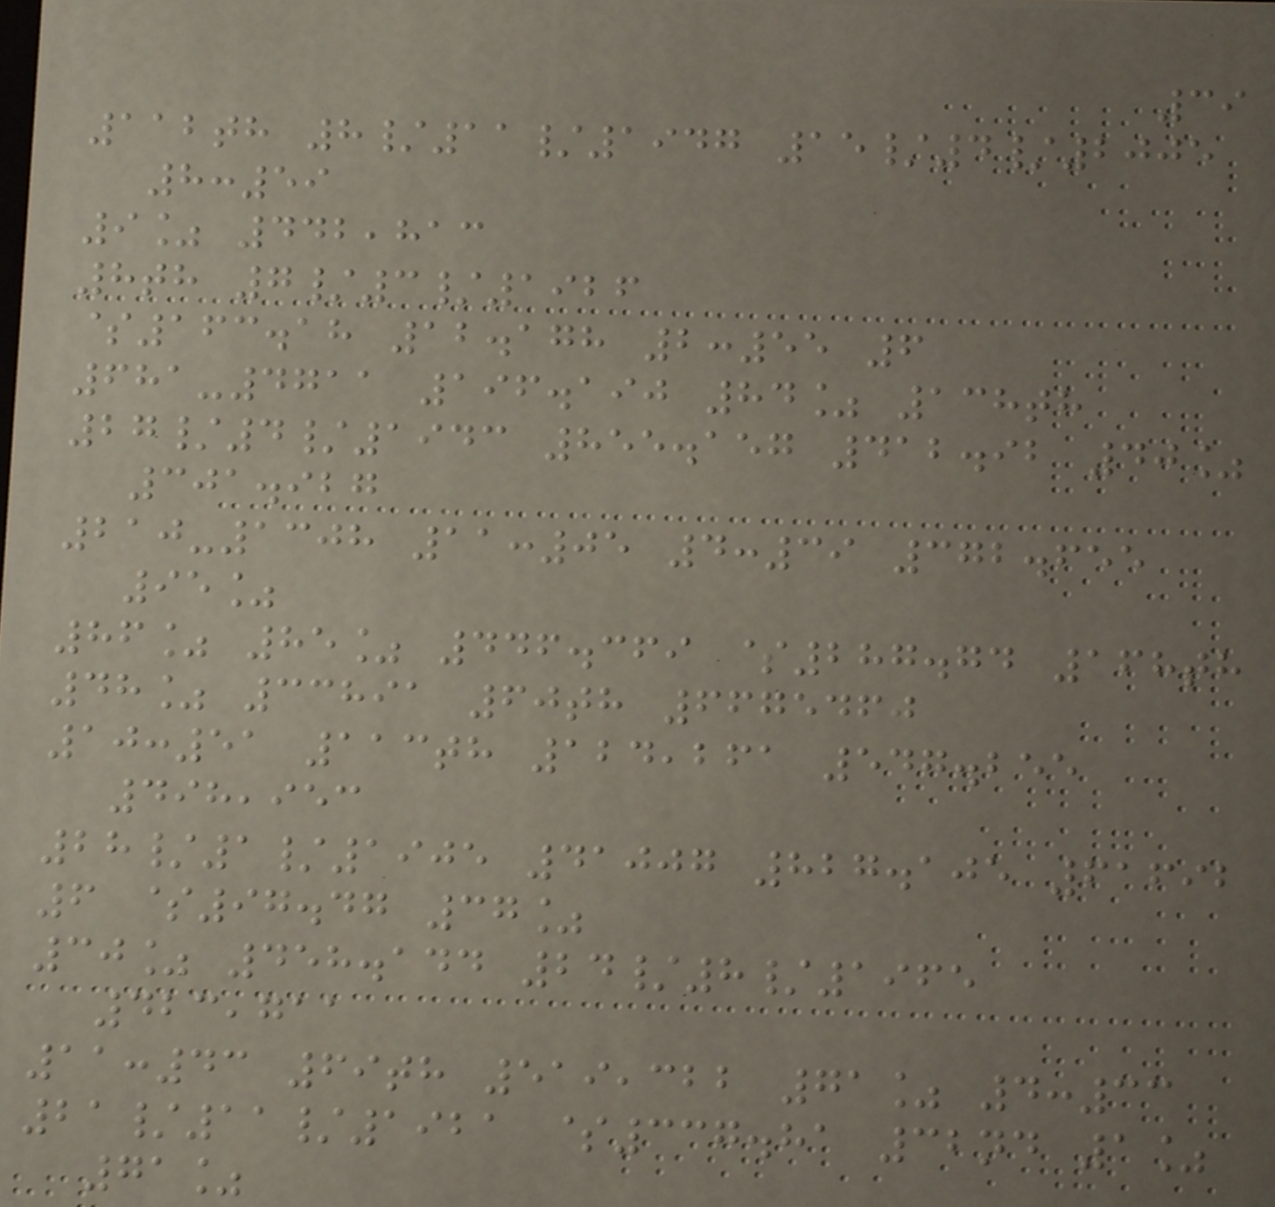39
112th 8/11/1947 15/4/2005
8:59
9% 442,813
8th 7/3/1926
$163.18 12.178 2:55 6
681-4711 196.190 84% 138th
27/4/1943 855.157 412.92 40%
301.927
210-1308 11:05 4:39 372.655
95%
86% 85% 446.369 $287.74 168th
48% 33891 60th 6675460
10:51 113th 124,261 547.255
498,953
28/1/1905 41007 827.105 61692
6 $97.47 37%
30% 458.144 24/8/1965
423,711
11:43 69th 519,322 71% 4:33
21/11/1921 $337.81 32nd 1%
71%
